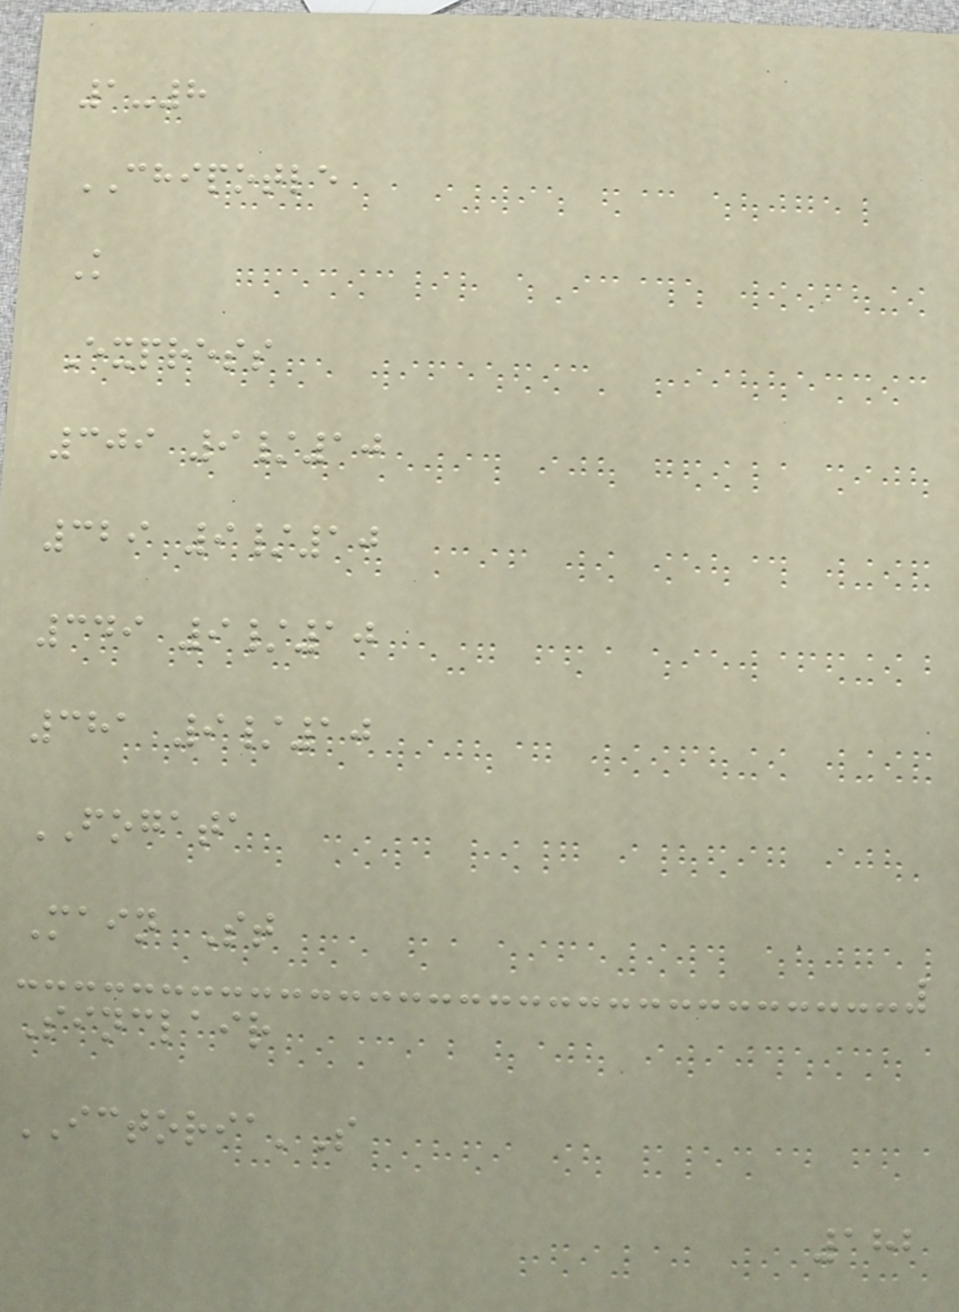1-8
CHIPOTLE
K
Express
309 9/10
329 9/10
349 9/10
381 9/10
FOGATA
Main St
Sinclair
ICTORIA'S
182
